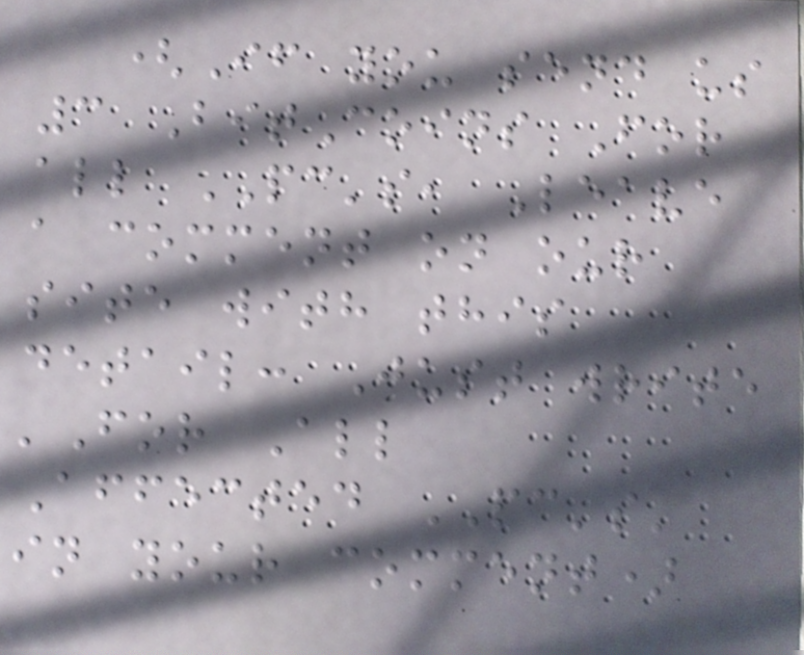(If you send us
3 BitCoins For
all PC's, Leave
a comment on our
site with this
detail: Just write
'For All
Affected PC's'
in your comment)
